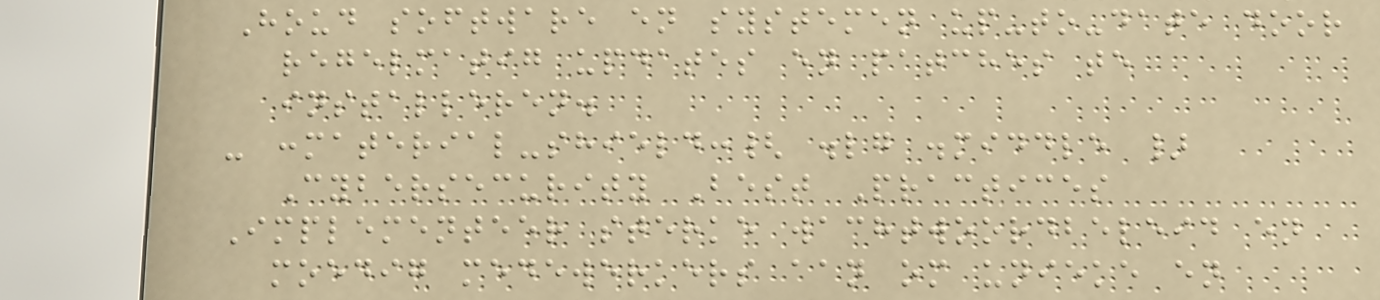Houd software en systemen up-to-date door
regelmatig updates en patches te
installeren.
- :material-shield:{ .lg .middle }
Cybersecurity Best Practices
Implementeer sterke wachtwoordbeleid en
moedig medewerkers aan om unieke en
